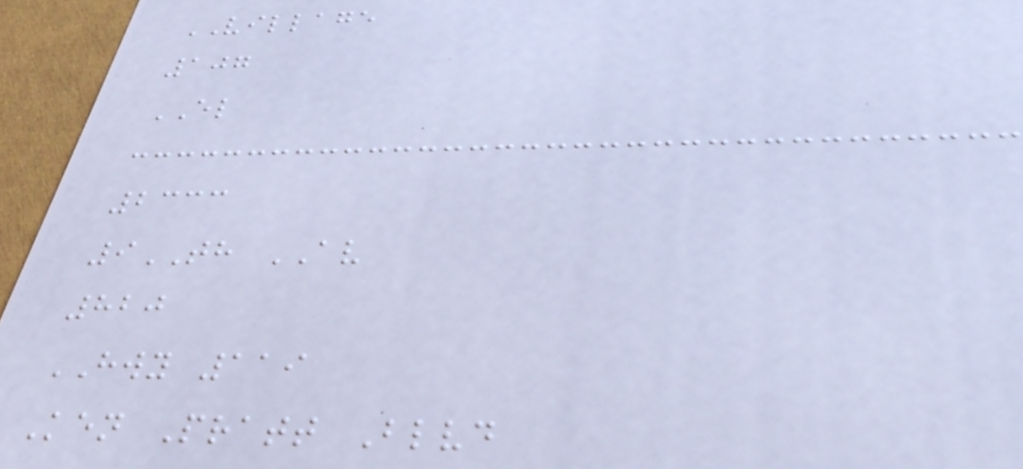VILLAGE
107
EL
2333
9TH AV
820
HWY 119
Ken Pratt Blvd
